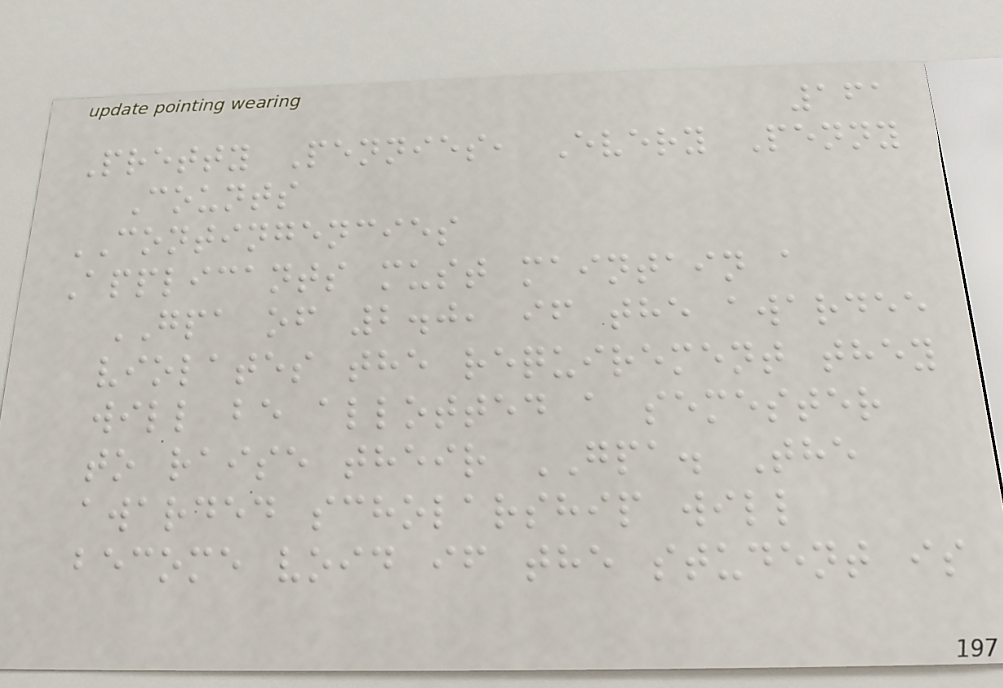161
Pretty Pennies, Every Penny
Counts
CONTINGENCIES
Applicants must maintain a
GPA of 2.0, if the awardee
violates the requirement they
will be allotted a semester
to raise their GPA. The
awarded scholarship will
become void if the student is
